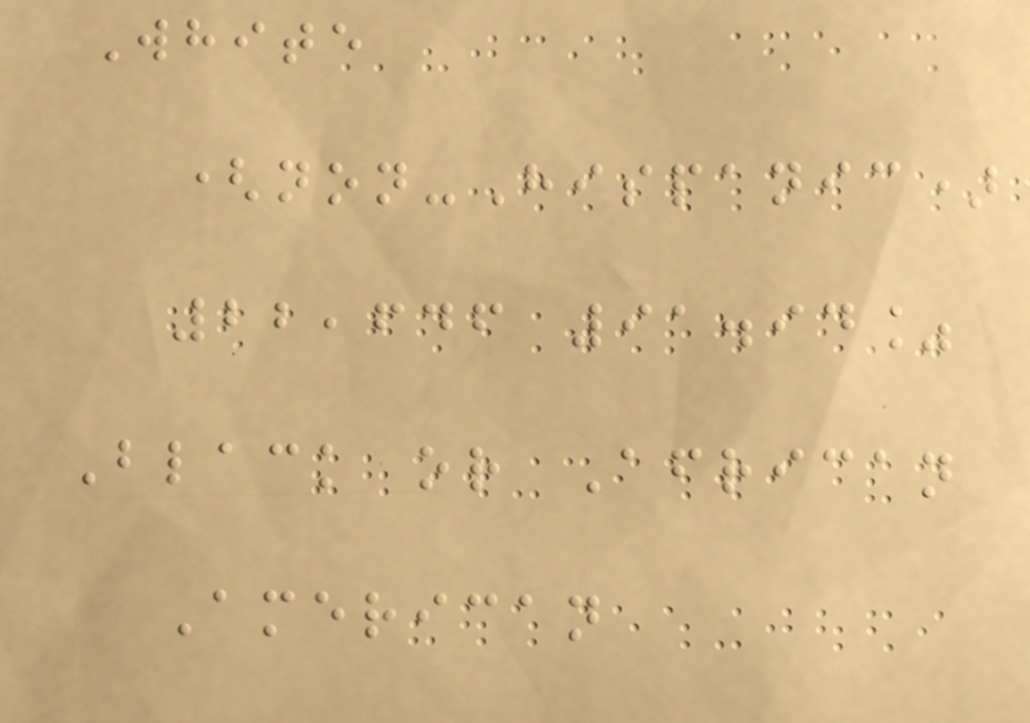White
(non-Hispanic)
22,646 91.94%
Black or African
American
